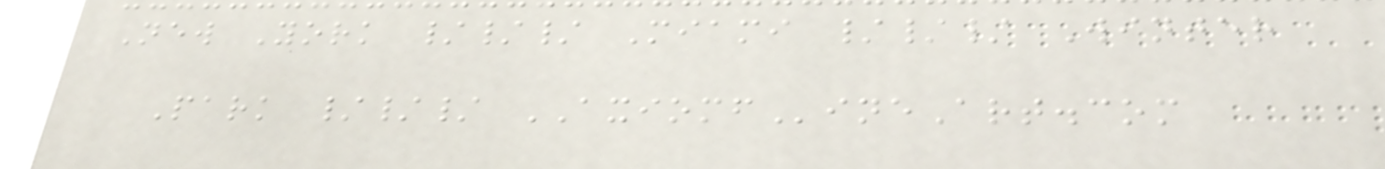New York /// Miami /// Winter
Park /// AXIOMFineArt.com
